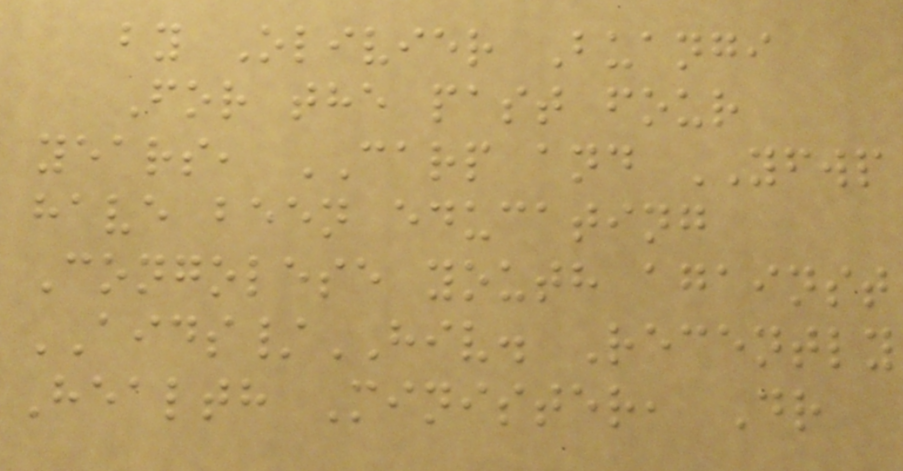by Olivier Buangi
For the past four
years, CARP and YFWP
have been educating
Congolese youth against
AIDS/HIV. Recently
Health Minister, Dr
